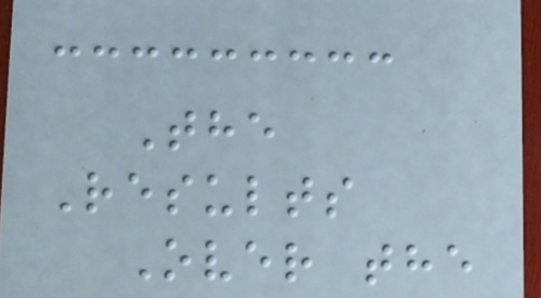The
Results
Over the
